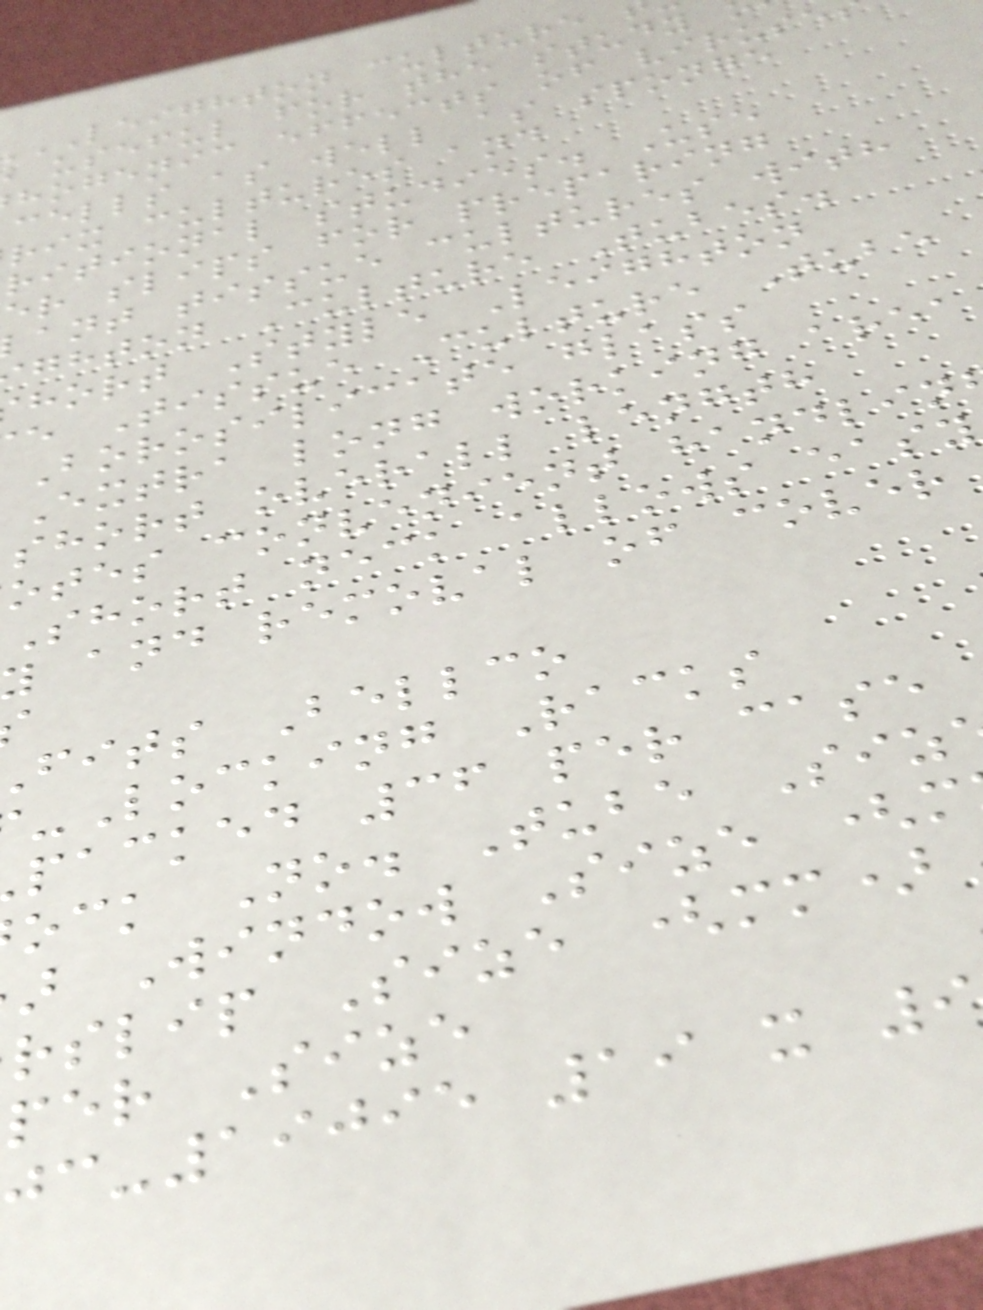LEIGHTON culture
useful for the study
hogenic effects of viruse
cells as well as sponge
rix cultures and
ritional studies. Use
er slips for preparing
ant tissue cultures with
ghton Culture Tubes.
hort Style Leighton
e Tissue Culture Tube
Borosilicate glass
Extra long working area
short overall length
otes convenient handlin
Short neck allows easy
and removal of cover
fits Bellco
-Locking Racks
packed 36 per case
ock No. Tube Siz
Window Size (m
rslip Size (mm)
per Size
-19095 19 x 9
